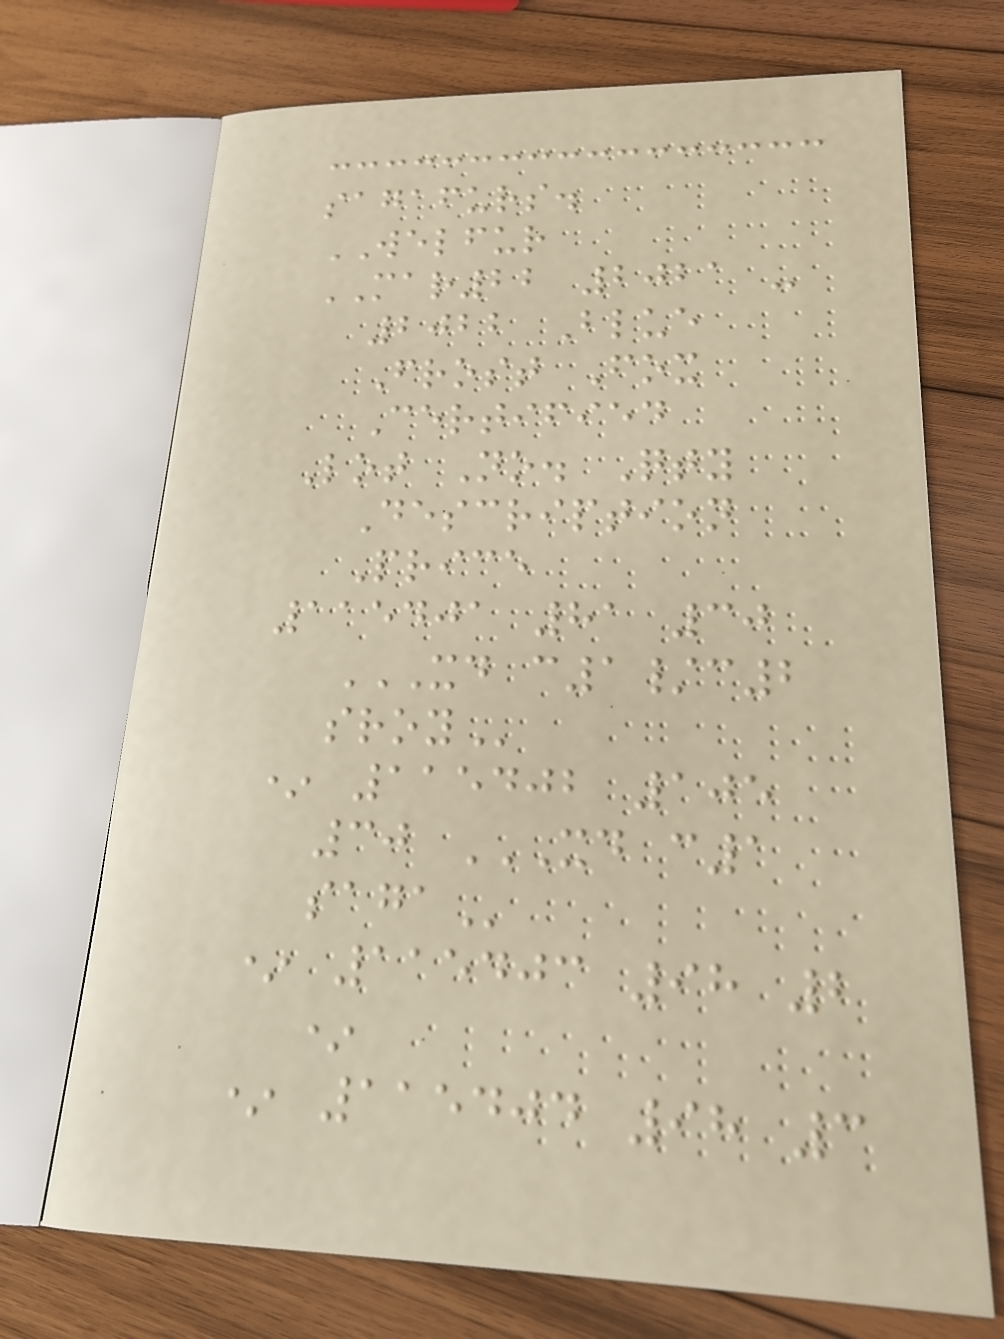sagafurs.
WELFUR
MAR22 2021 -
2022 Blue
Frost Fox
Certified
Lot No. Qty
Description
Price
115401 81 30
XD C1/C2
SROY
* 115402 105
30 XD C1
SAGA
* 115403 98 2
*
* 115404 98 3
